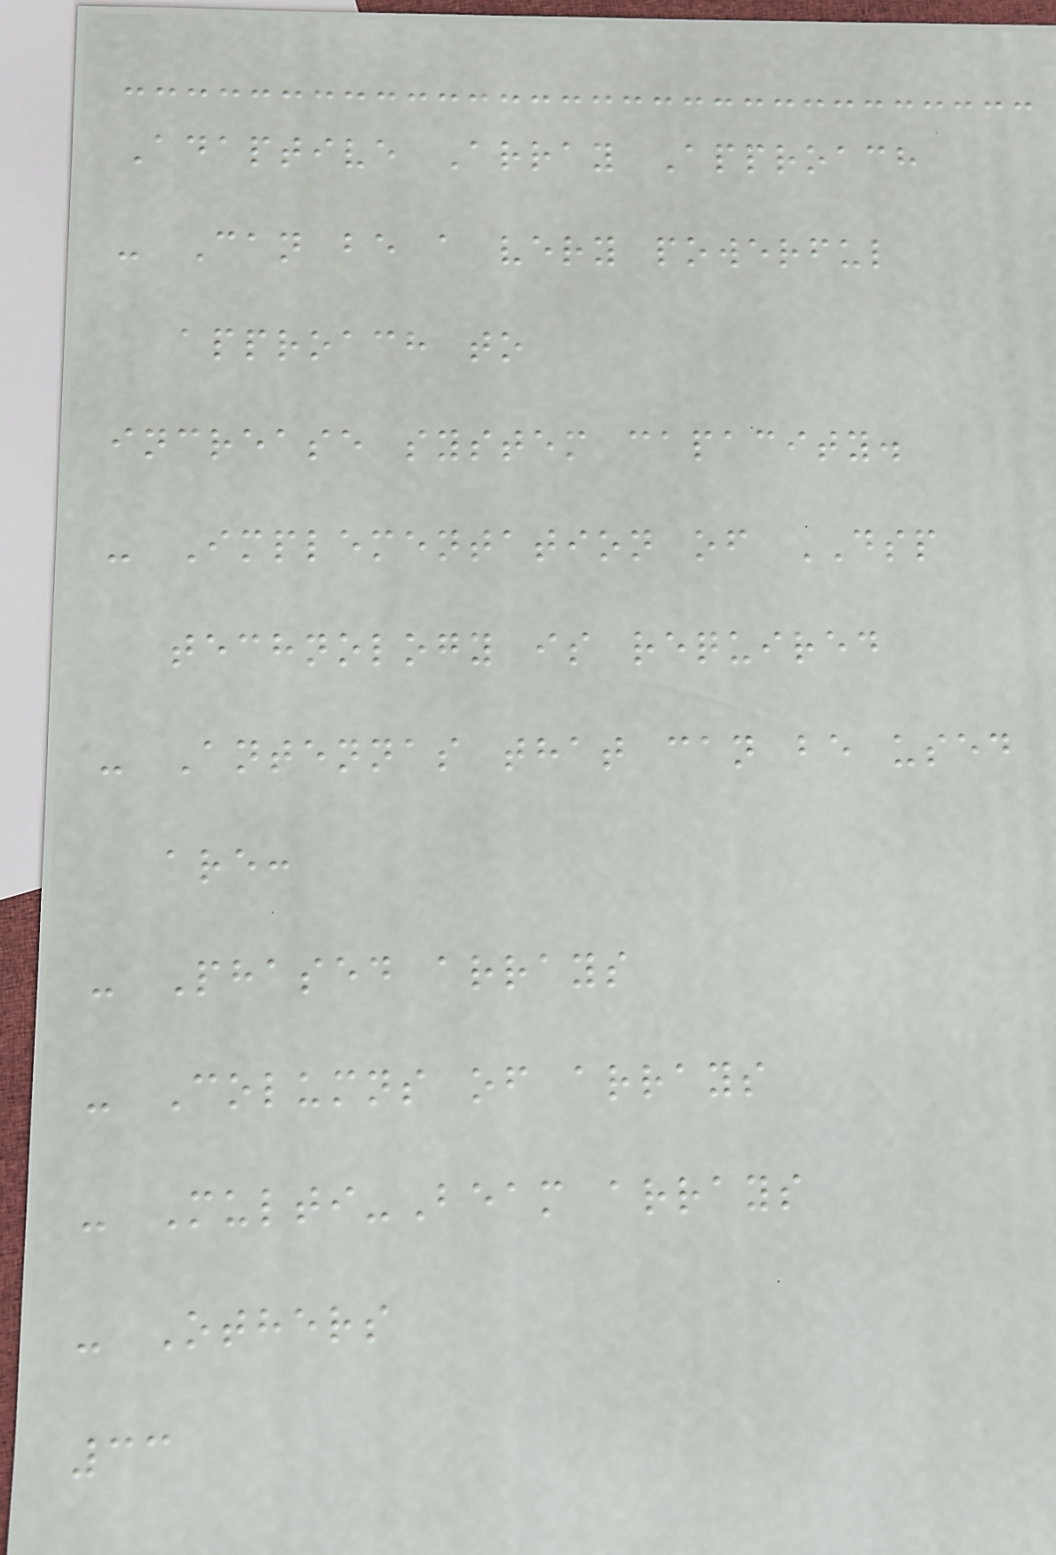Adaptive Array Approach
- Can be a very powerful
approach to
increase system capacity.
- Implementation of DSP
technology is required
- Antennas that can be used
are:
- Phased arrays
- Columns of arrays
- Multi-Beam arrays
- Others
33
